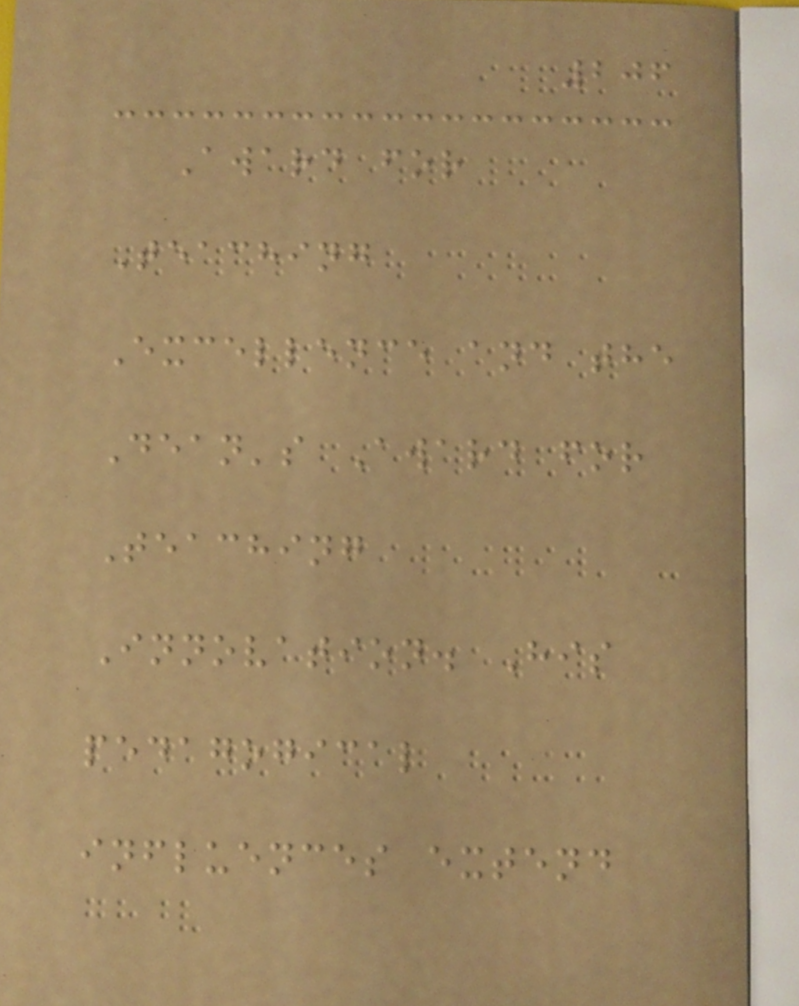206
Award for
Teaching
Excellence and the
Dean's Award for
Teaching
Innovation. His
pedagogical
influences extend
